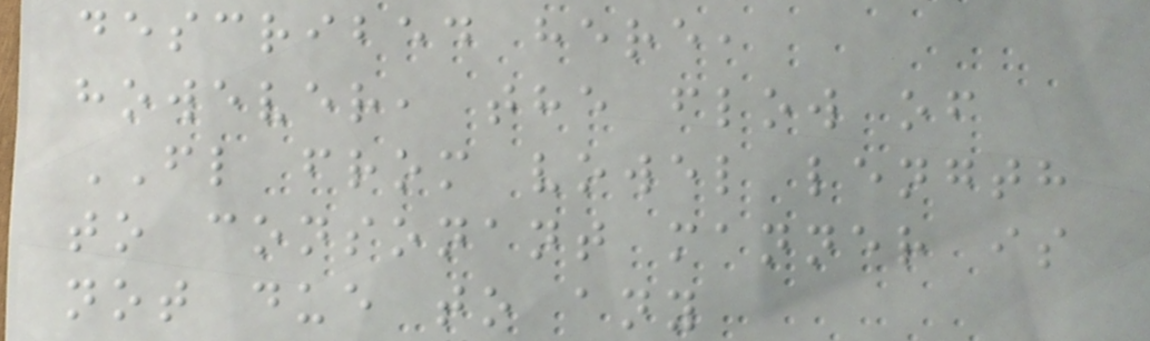described here,
however, the flow of
FL from vowel length
to consonant manner is
not due to any
